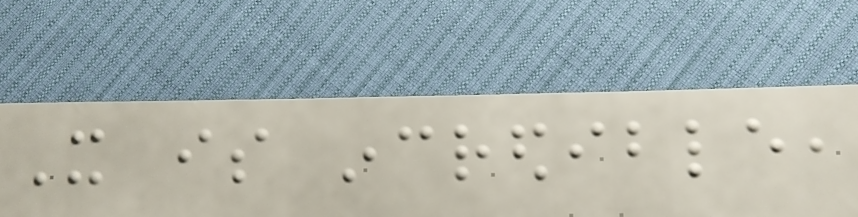It is incredible,
